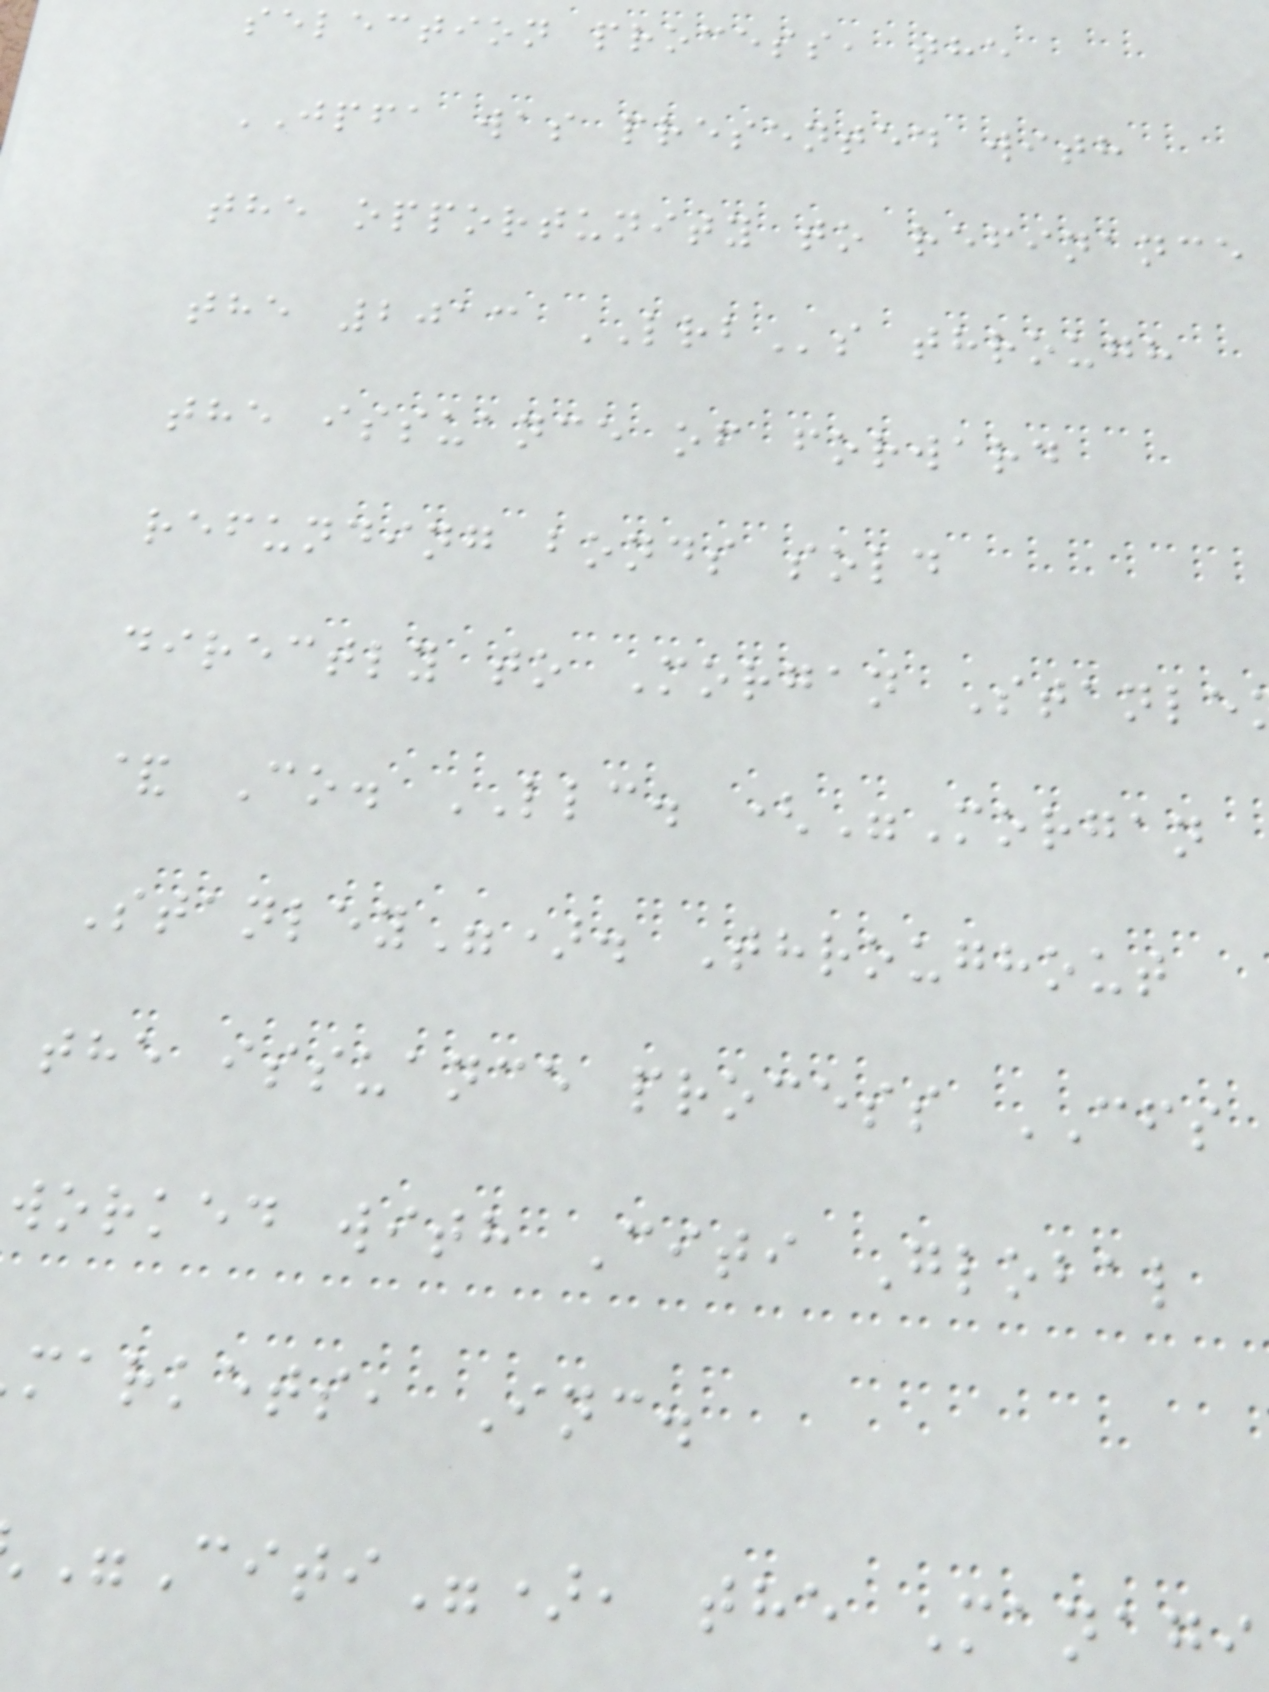selection process, the
JPFA was presented with
the opportunity to refinance
the 2013 LRBs through
the issuance of forward
refunding bonds sold
directly to Morgan Stanle
& Co. LLC. ("Morgan
Stanley"). Throughout
the issuance process CFS
worked with Citi Global
markets, Inc.
Citi"), the Managi
